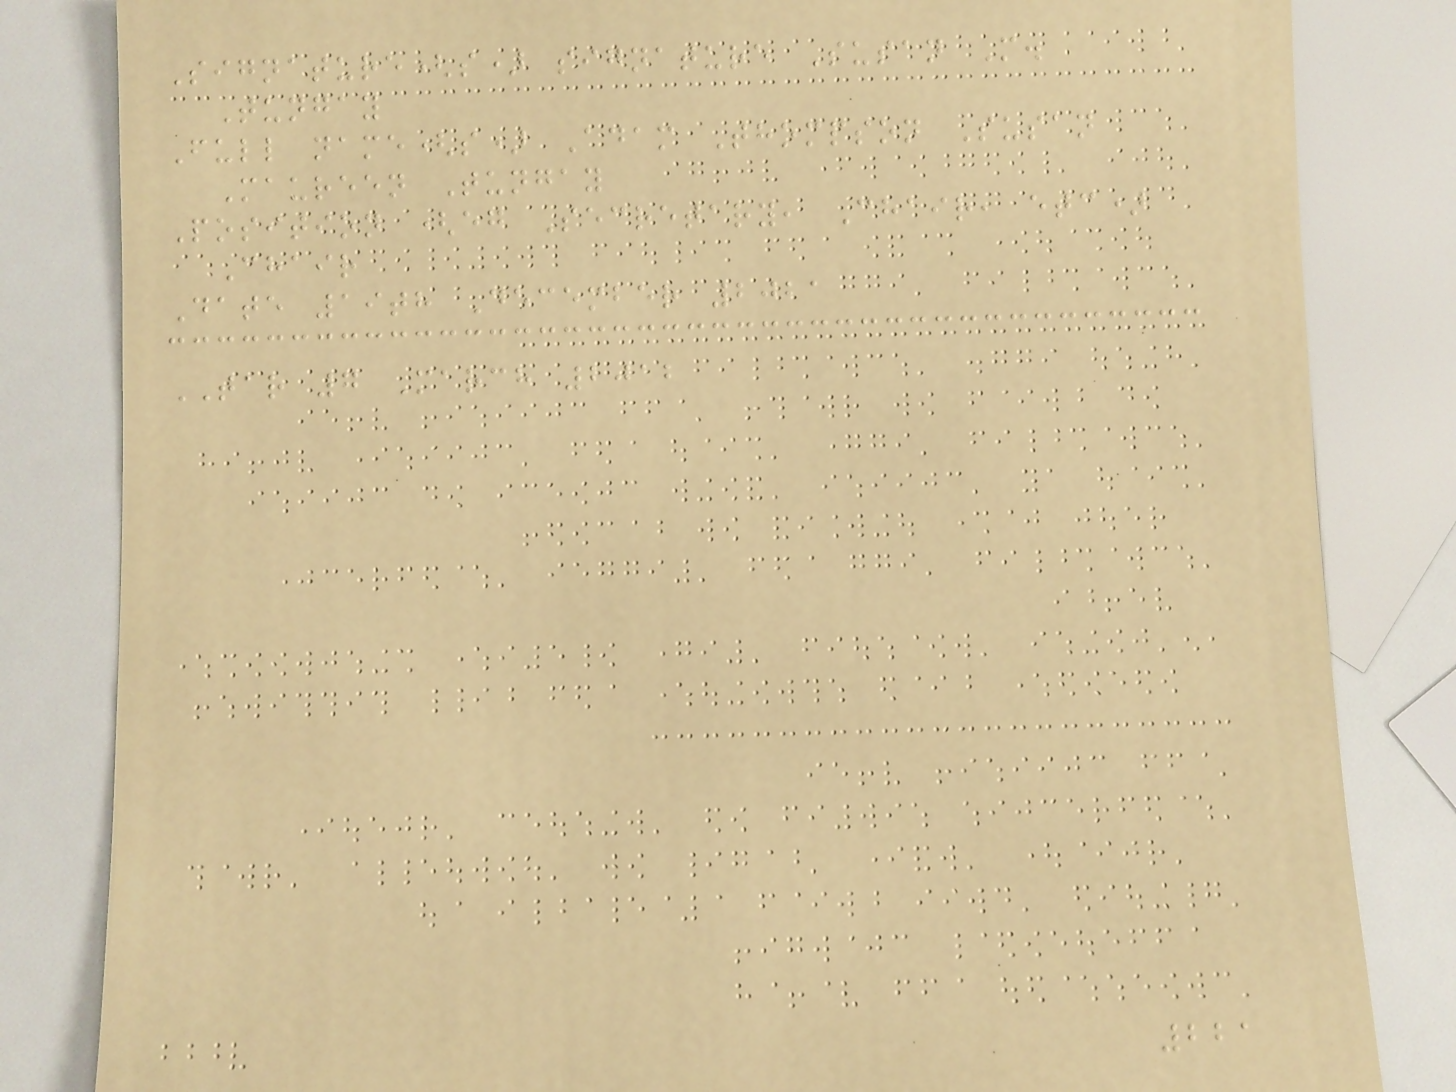Signature(s) signature Susan M.
Tungay
Full name(s) Adam Thompson Susan
Maureen Tungay
Position (eg Secretary, Chair, etc)
Chair
Date 19th December 2021
TAR 7 March 2012
221
